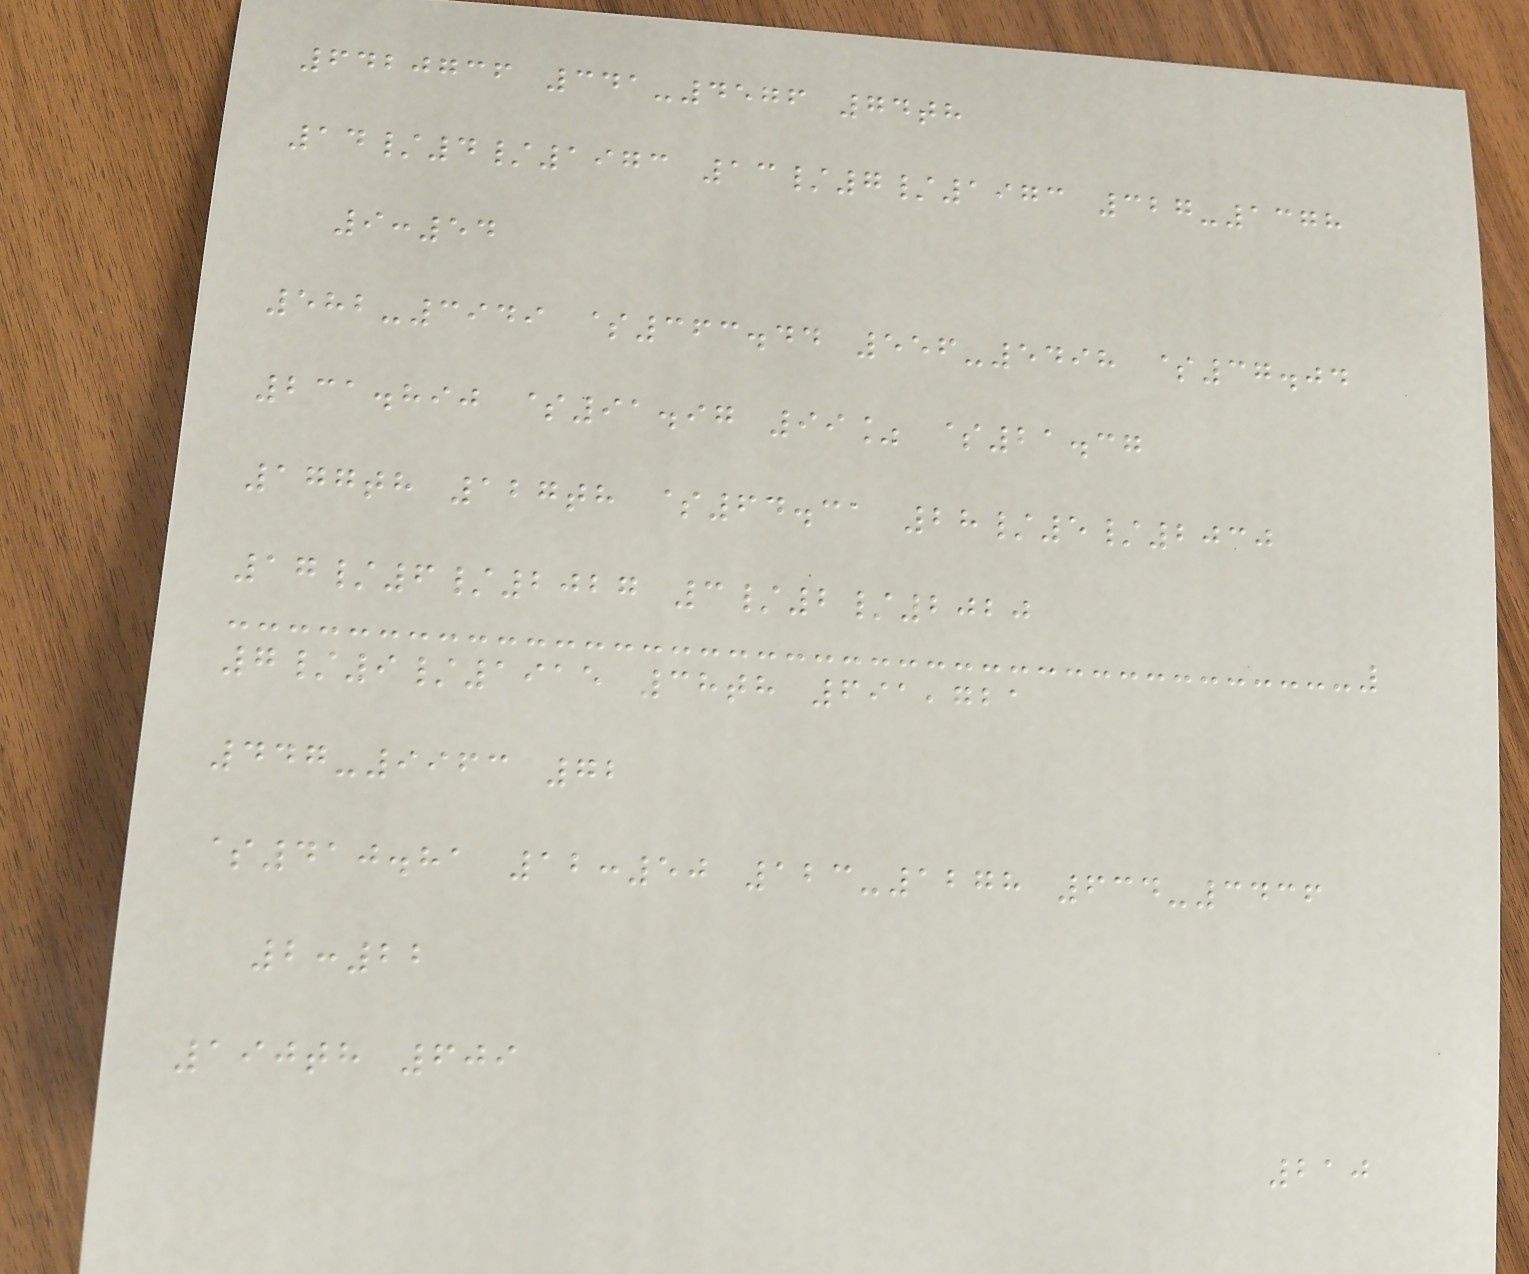6420736 341-4576 74th
14/4/1973 13/7/1973 327-1378
9:54
582-3949 $363.44 556-5498 $37.04
231.890 $91.97 99% $21.37
177th 127th $64.31 28/5/2030
17/6/2027 3/2/2020
7/9/1915 38th 691,721
447-9963 72
$410.81 12:50 123-1278 634-3436
2:22
190th 609
210
